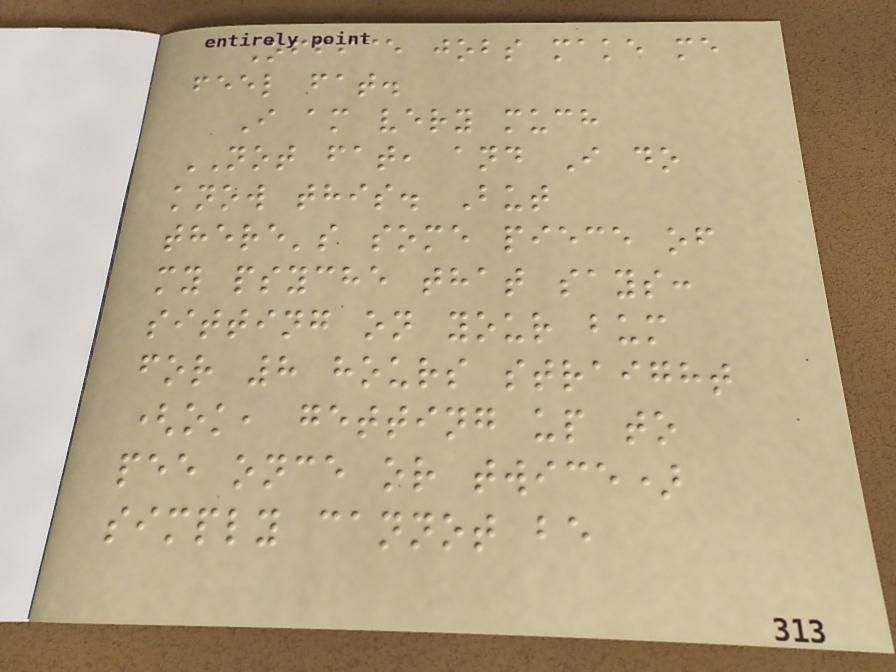Office jobs make me
feel fat.
I am very much
NOT fat, and I do
know this. But
there's some piece of
my psyche that says:
sitting on your bum
for 8 hours straight
(ok, getting up to
pee once or twice)
simply cannot be
